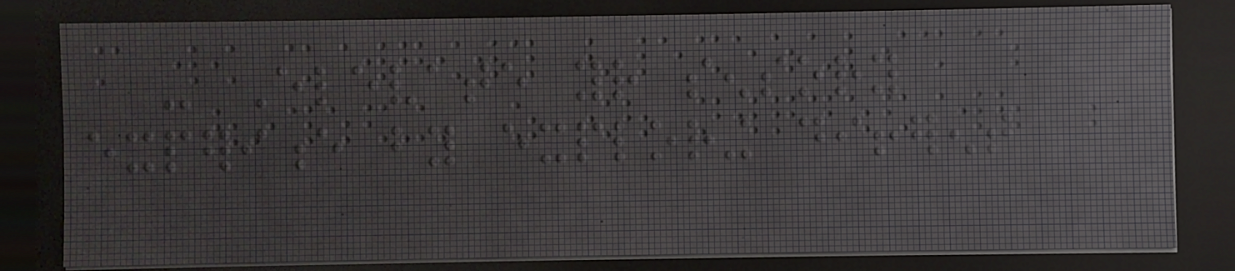- Elevate your sensory
experience by exploring different
